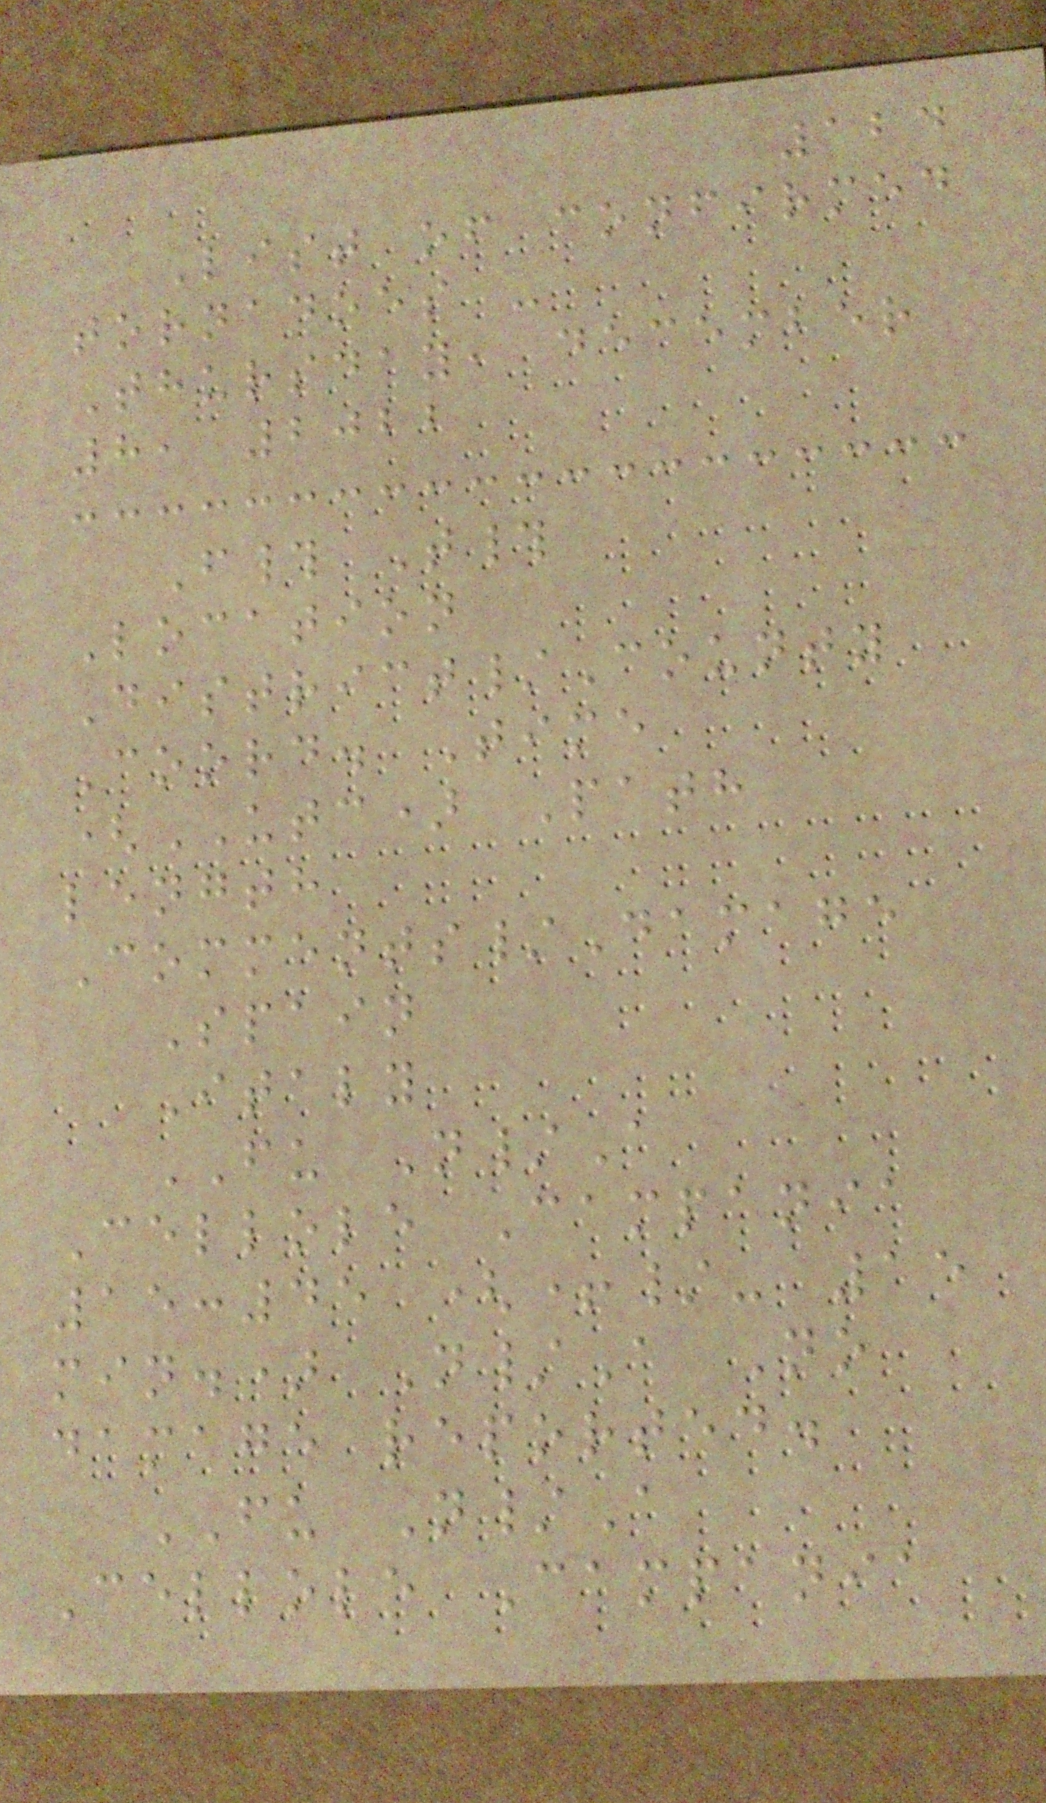124
List of confirmed
tornadoes -
Thursday, december
8, 2022
F# T#
Location
District/County
Coord. Time
(UTC) Path
length
Comments/Damage
Spain
Italy
FU N/A
Cellole Campania
15:45 (+/- 15
min.) N/A No
damage reported.
FU N/A
Cellole Campania
